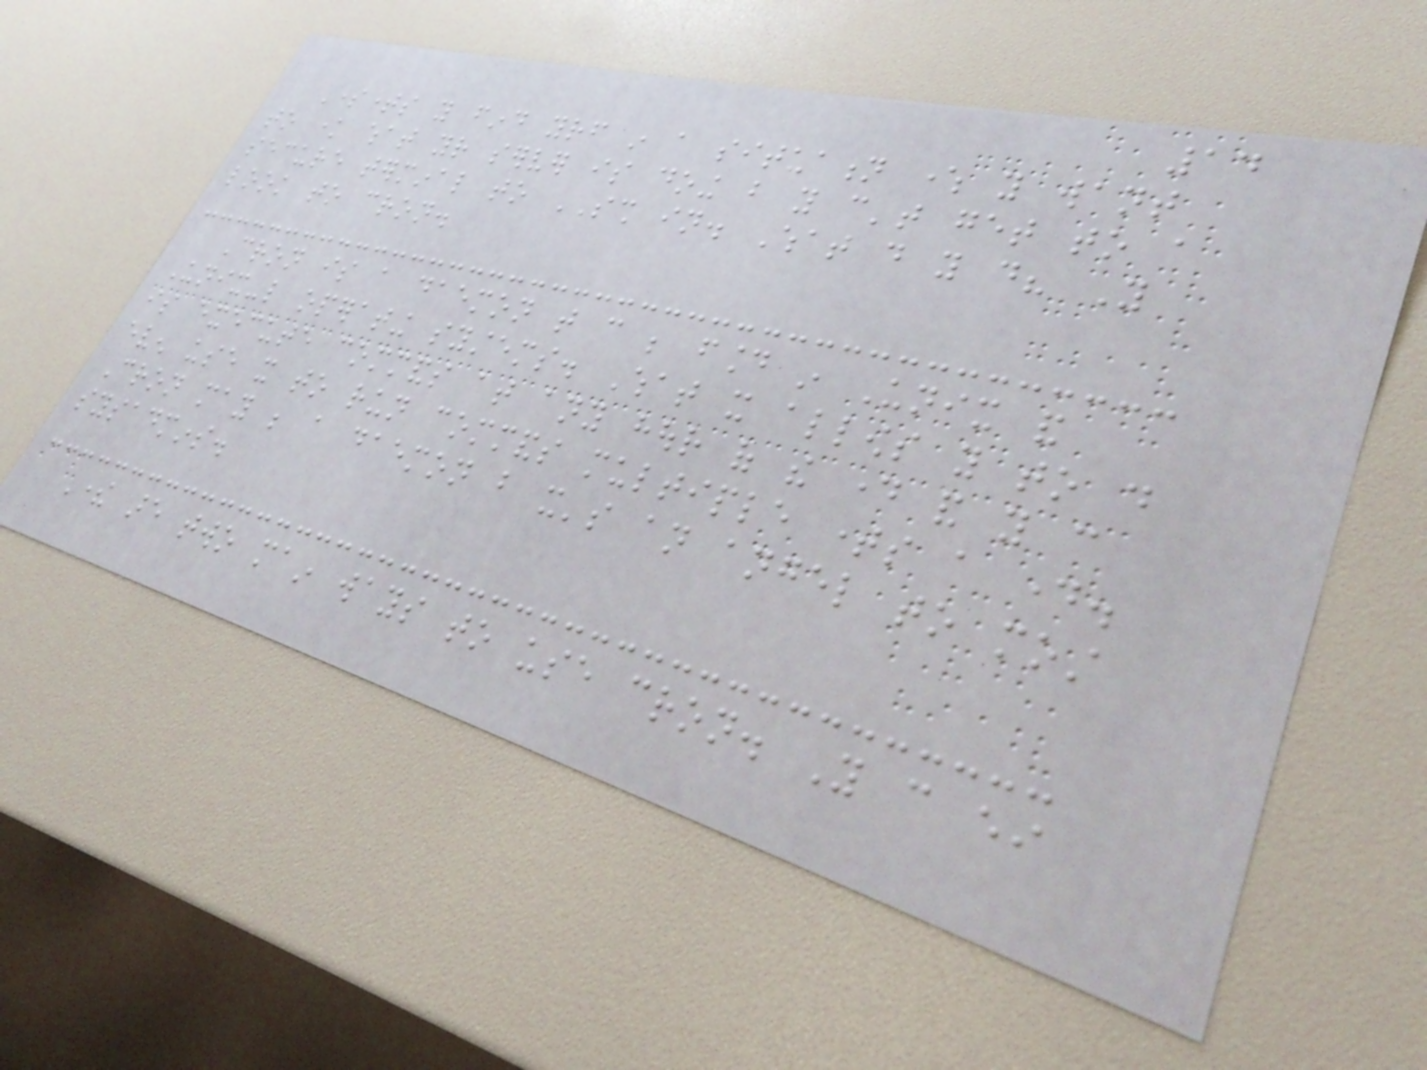14
Sometimes you find yourself in a situation where you want
to know what your server is doing but you can't get to a
secure terminal to SSH in. What do you do? You
look to cron.
Cron is a daemon that can be found in Unix and
Unix-like operating systems. What it allows you to do
is execute commands at any hour of the day and you can
even use it to run commands multiple times a day.
Cron may be a daemon but it's an angel to most
sysadmins.
There are two main ways to use cron. You can either
